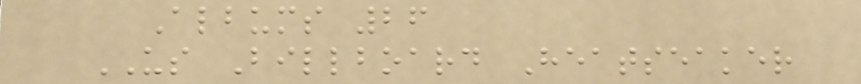Albums 26
US Billboard Heatseaker
